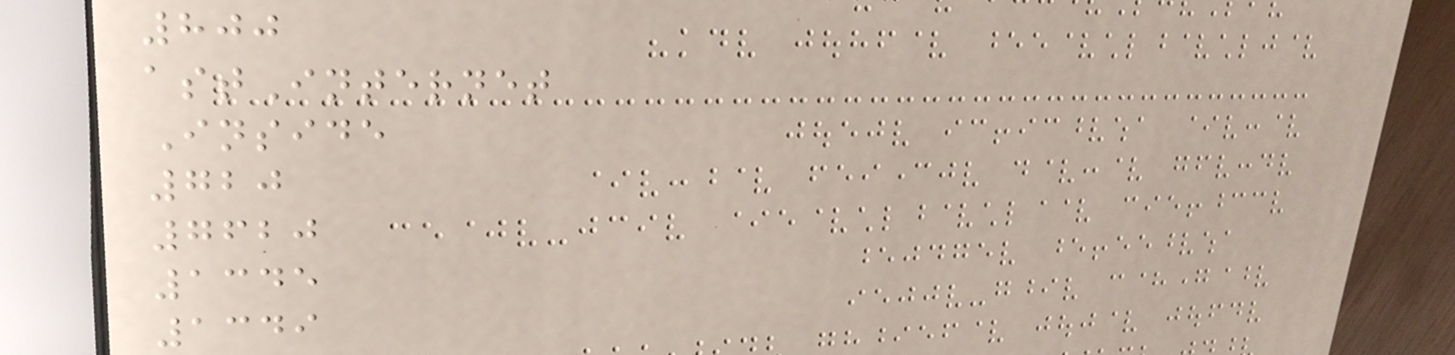800
astInternet
Inside
720
7620
1345
1349
